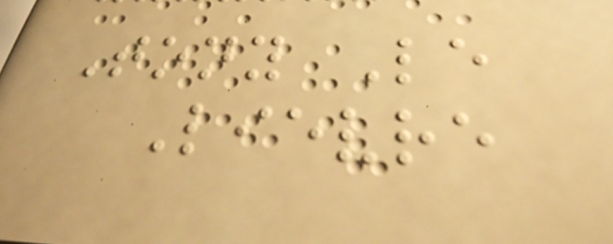Tony Le
Lievre
